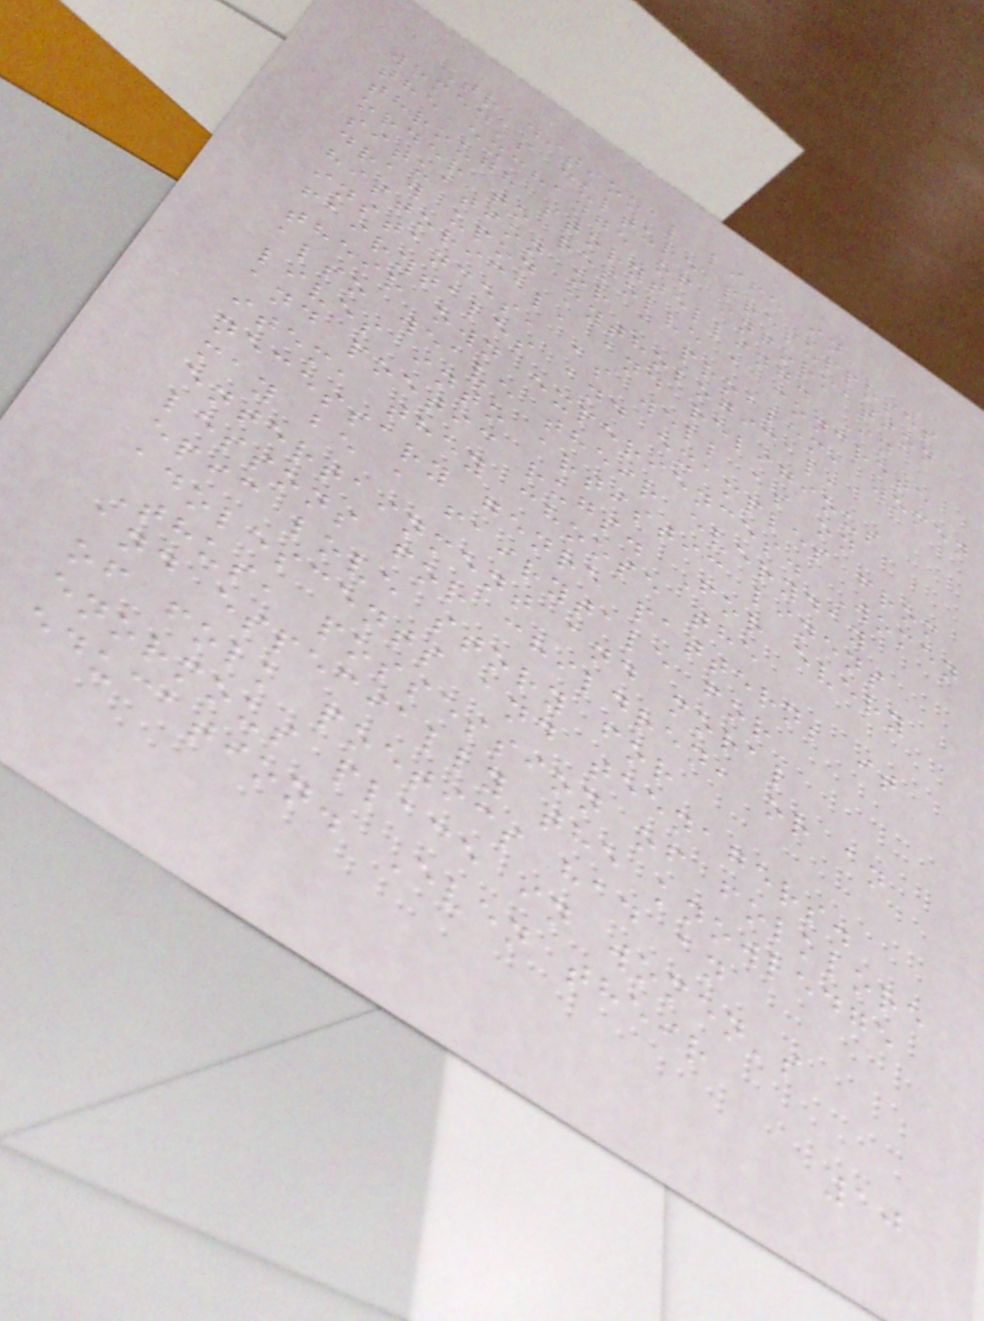Traditional life in
women's culture presupposes
the exchange of information
through storytelling. In
order to resolve a concrete
situation or a problem, women
draw upon mythological,
historical, and religious
instances, as well as on
fairytales and examples from
their own experiences. Women
also weave their everyday
lives into artistic linens
and poetic rugs. For every
item, they choose the
necessary genre pattern; it
may be a fairytale for
entertainment and moral
lessons for children, or an
epic love story for
adolescents and teenagers.
Thus, possession of folklore
and especially the knowledge
of folk poetics had an
enormous place in women's
education. Even their
10
